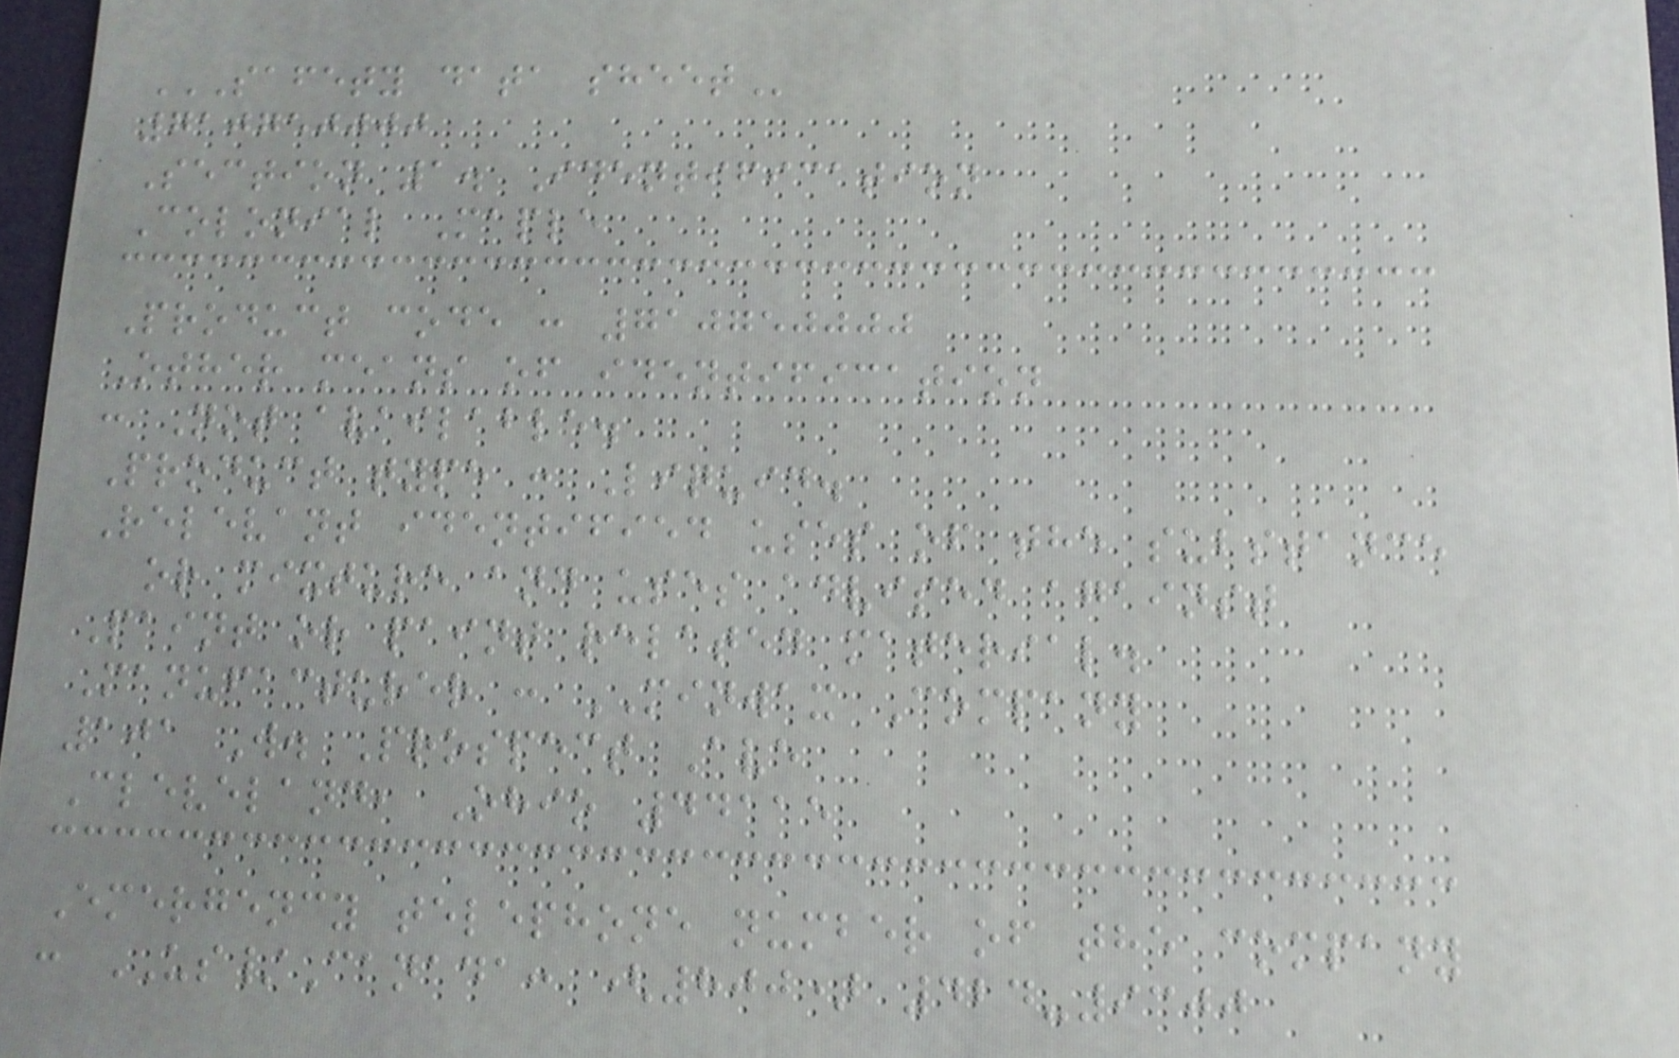SAFETY DATA SHEET
710750000
Section 1. Identification
Colonial Maple
Product code : 710750000
Other means of identification
: Not available.
Product type : Liquid.
Relevant identified uses of the substance
or mixture and uses advised against
Paint or paint related material.
Manufacturer : MINWAX Company
101 W. Prospect Ave
Cleveland, Ohio 44115
Emergency telephone number of the company
: US/Canada: (800) 424-9300
